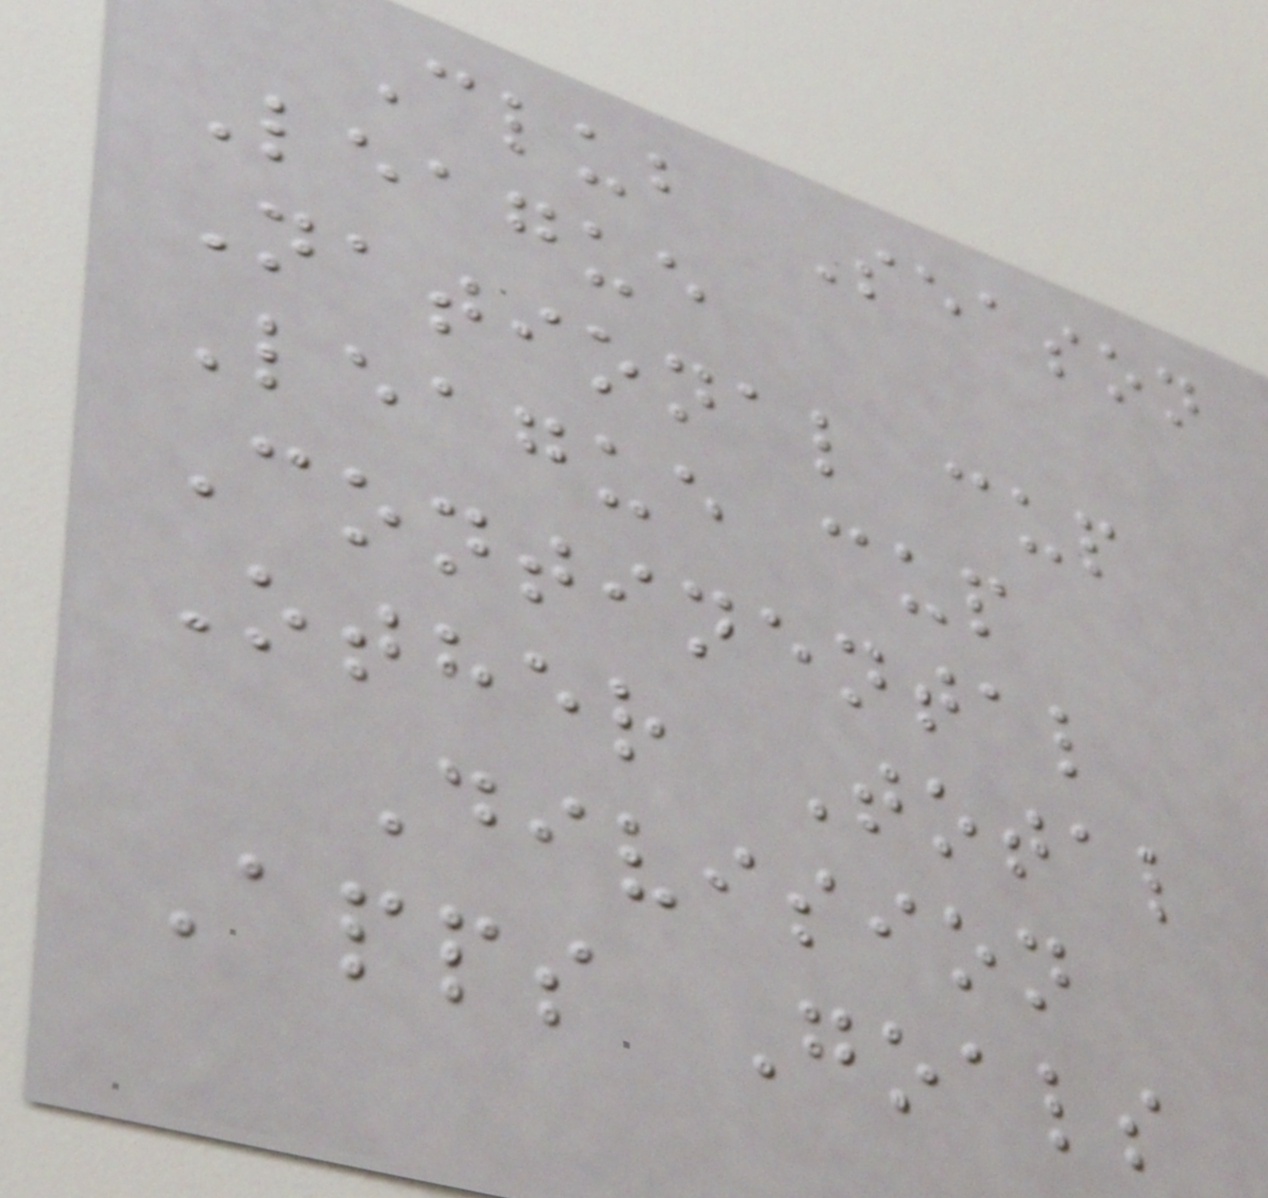Club Season
League
National cup
League cup
Continental
Other Total
Division
Apps Goals
